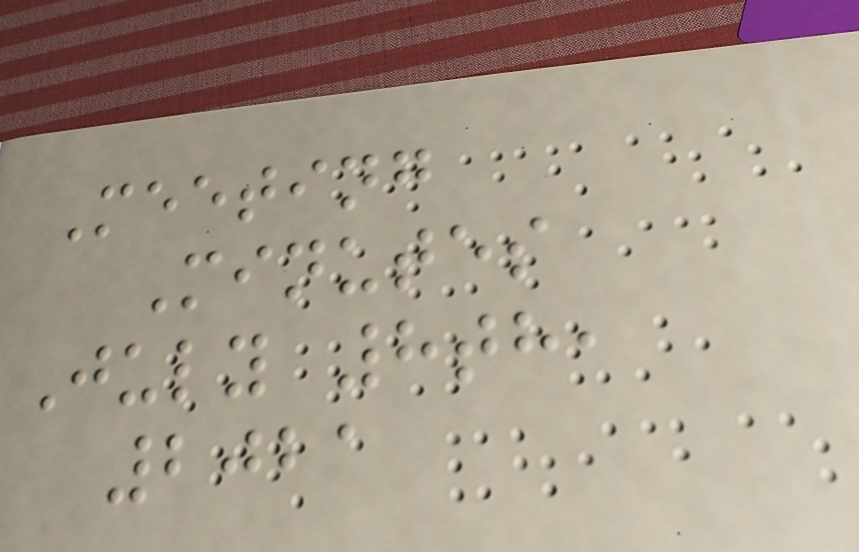Meeting
Minutes
July 8th,
2021
